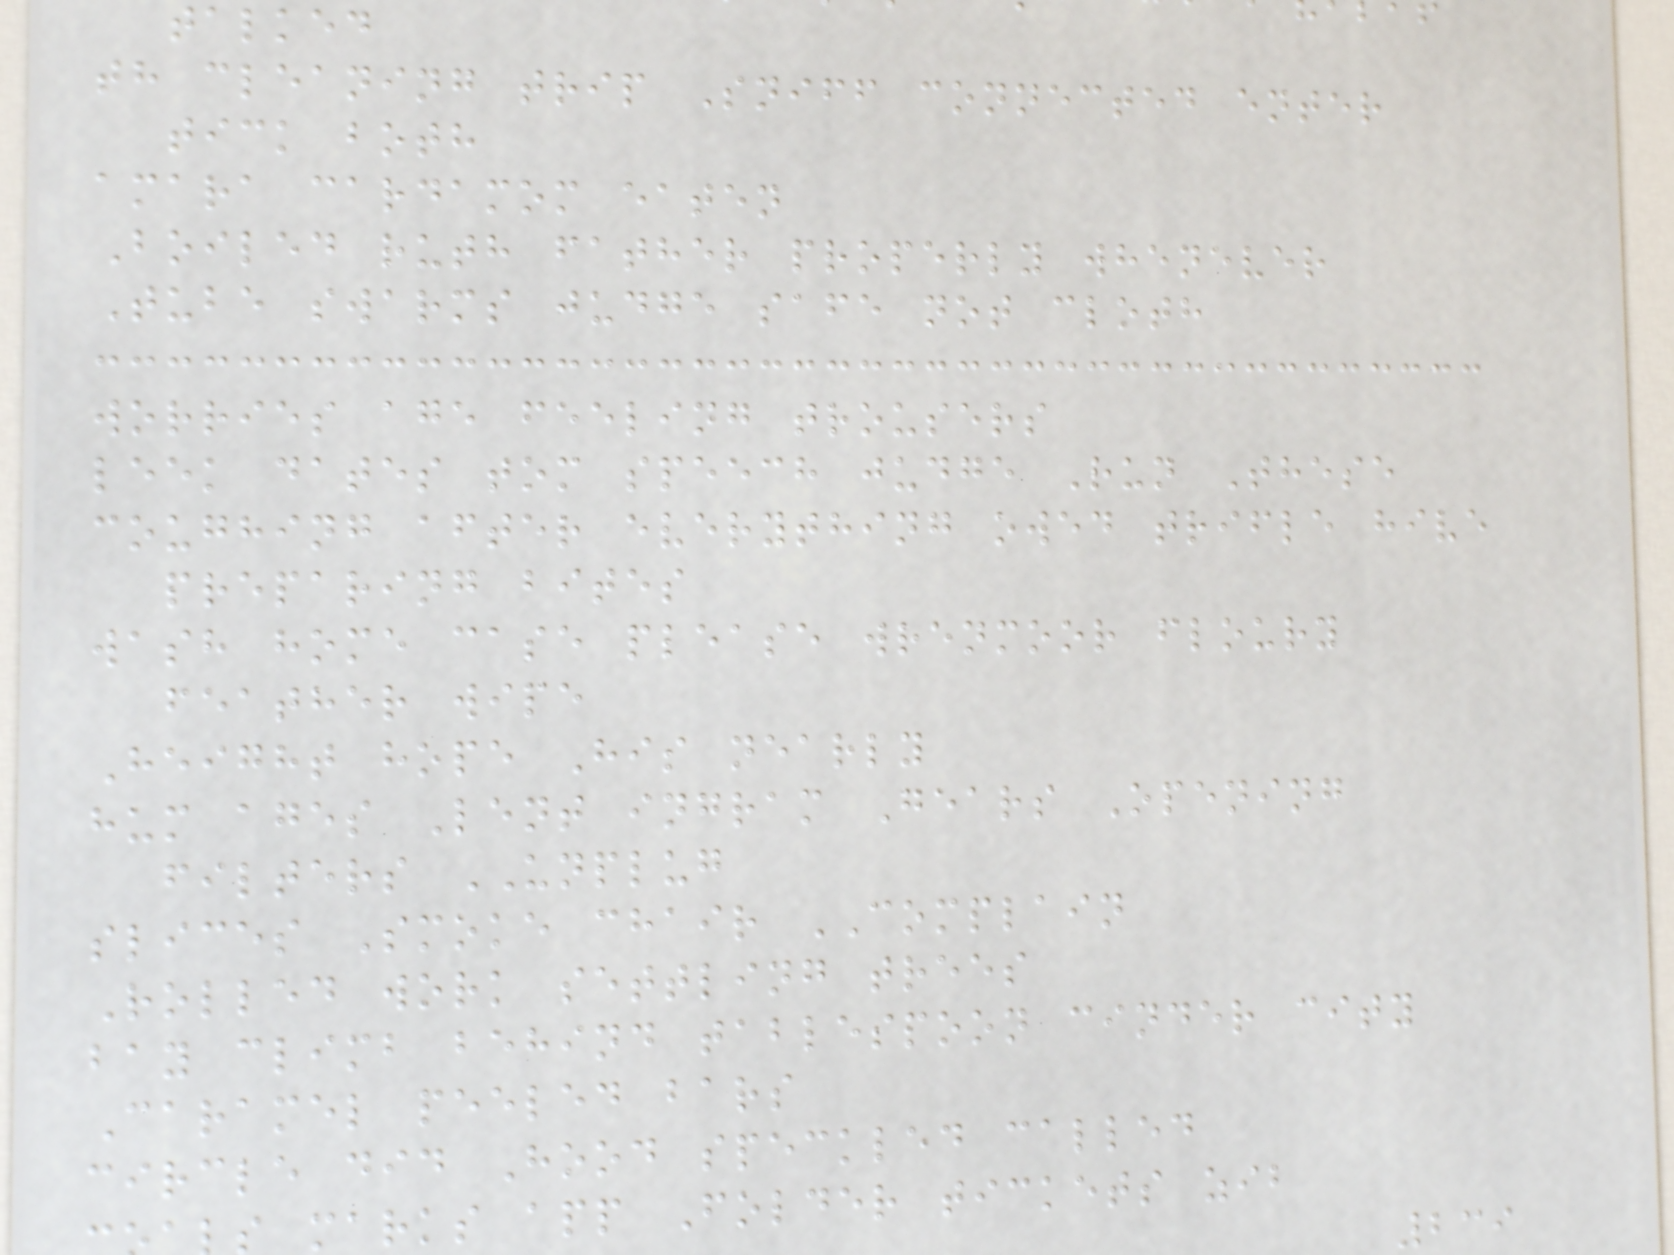talked
th cleaning trip Sniff connected enter
tick both
amara cardamom eaten
Boiled ruth father properly whenever
Tube swarms judge safe not cloth
worries age feeling trousers
leek dates tom speech judge Run These
coughing after everything owed trifle hive
preparing bites
wash home case please wrenmoor floury
feather wipe
Height hope His nearly
hum ages Lent ingram Gears Opening
filters UNPLUG
slices Smoke chair COMPLAIN
Rolled work settling trees
bay climb behind tablespoon cinder city
Caramel peeled bars
circle did Hood speckled called
marks app Folder tickets zib
239
